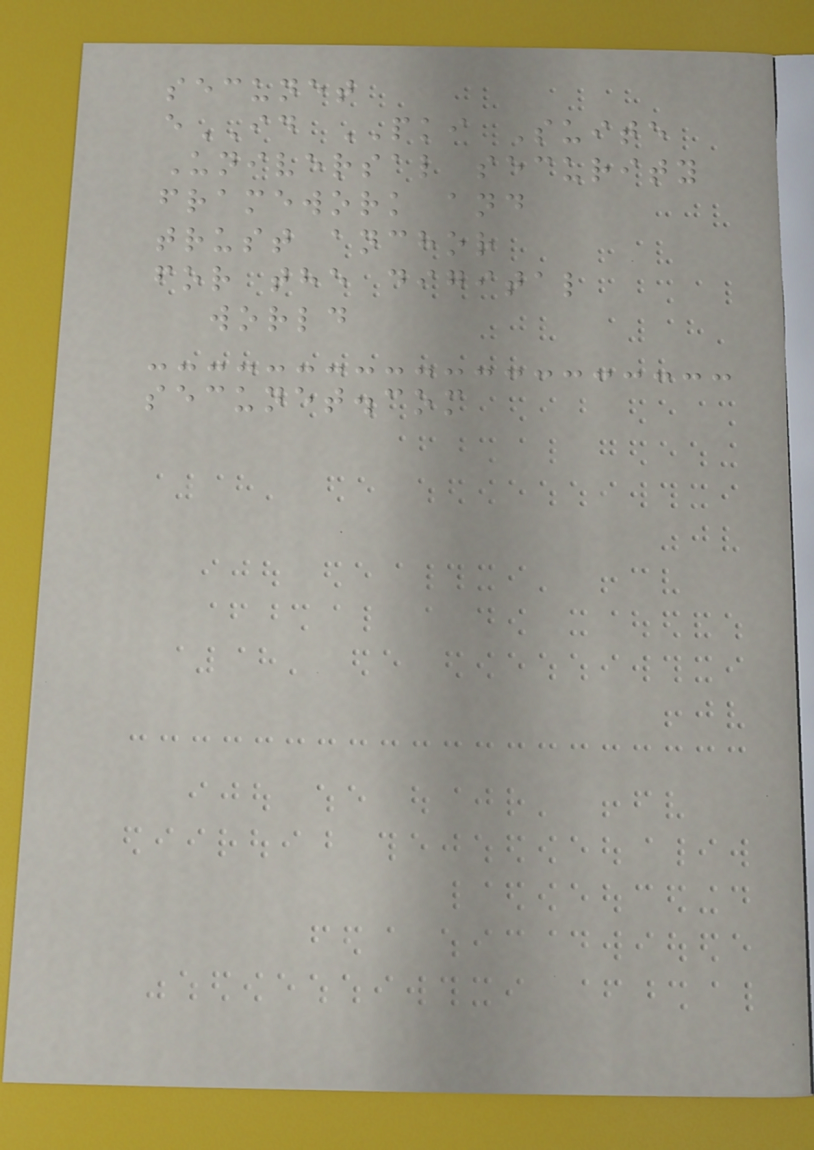secunet
eID PKI Suite
Universal security
framework and
trust anchor
for the digital
world
secunet.com
